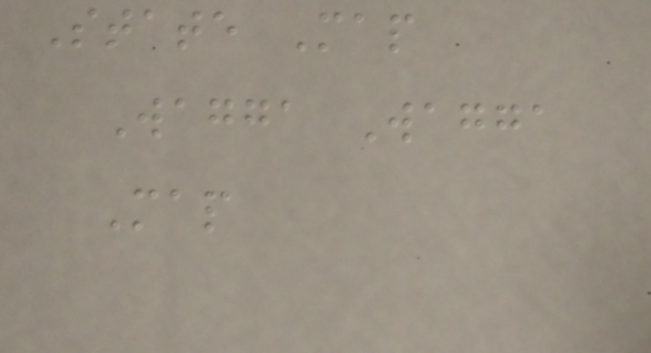State Map
Wagga Wagga
Map
